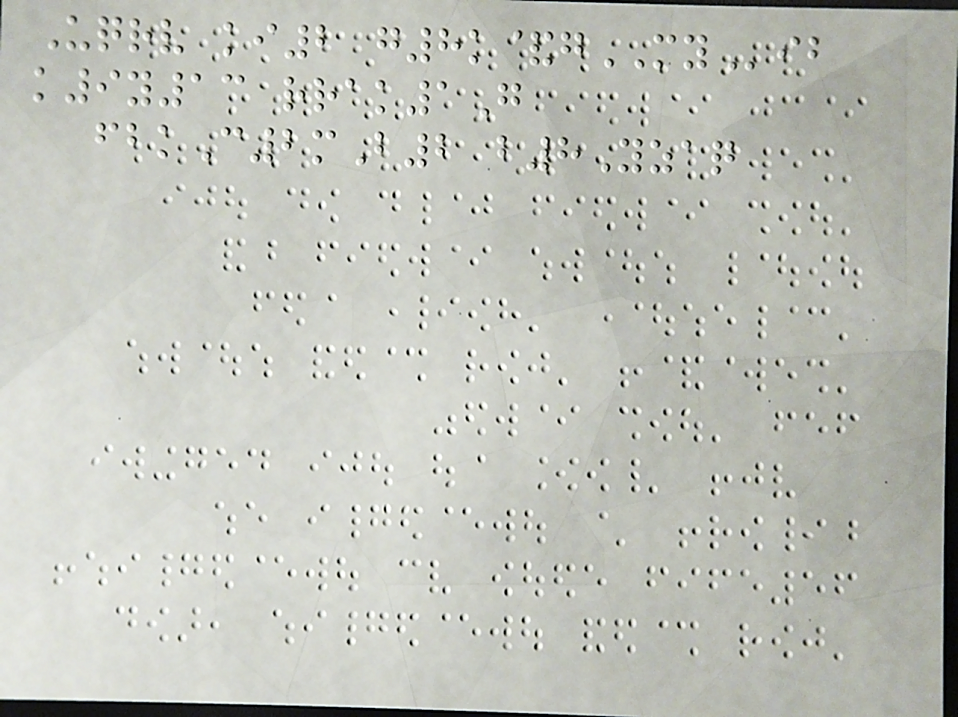Uqrv ki2 g8k&gMYib
k9y13 rrak1G
fbkC2mB2 b8Yzaq
